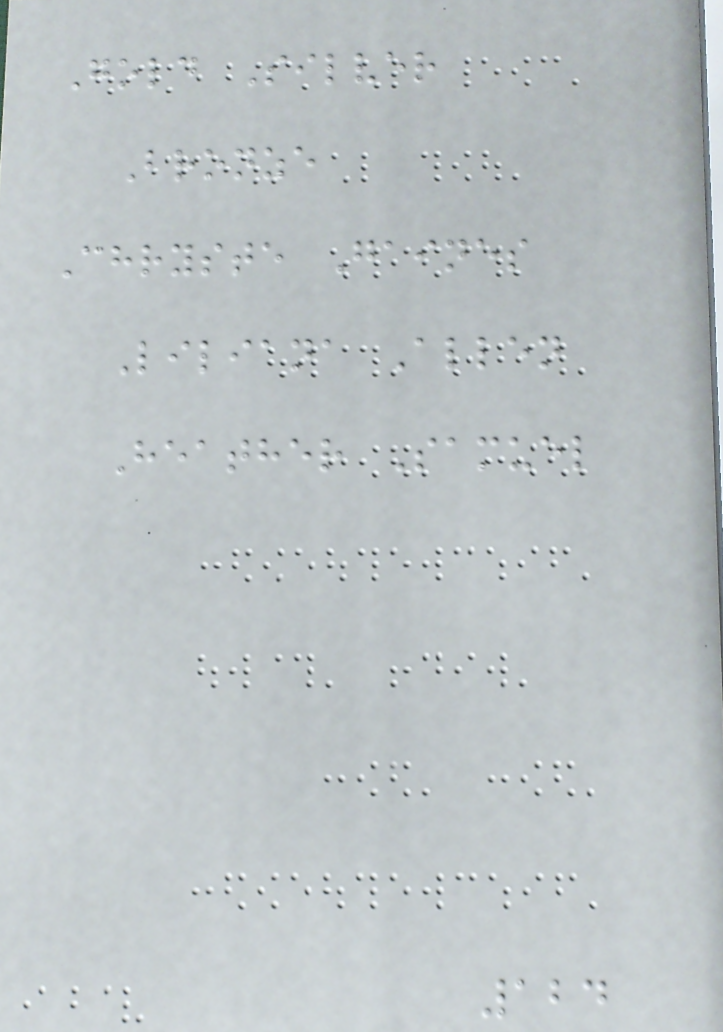Gold Silver
Bronze
Chryste Gaines
Liliana Allen
Heather Samuel
124
